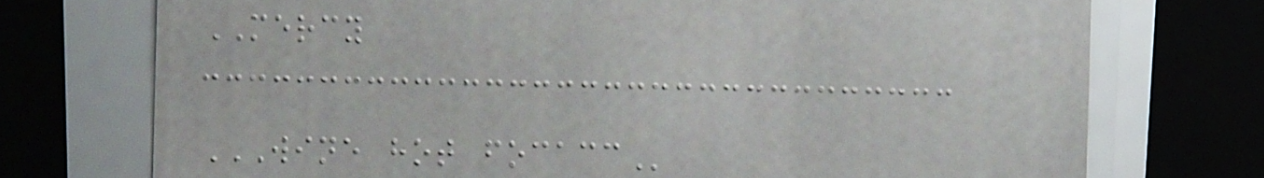MERCY
WINE HOT FOCACC
